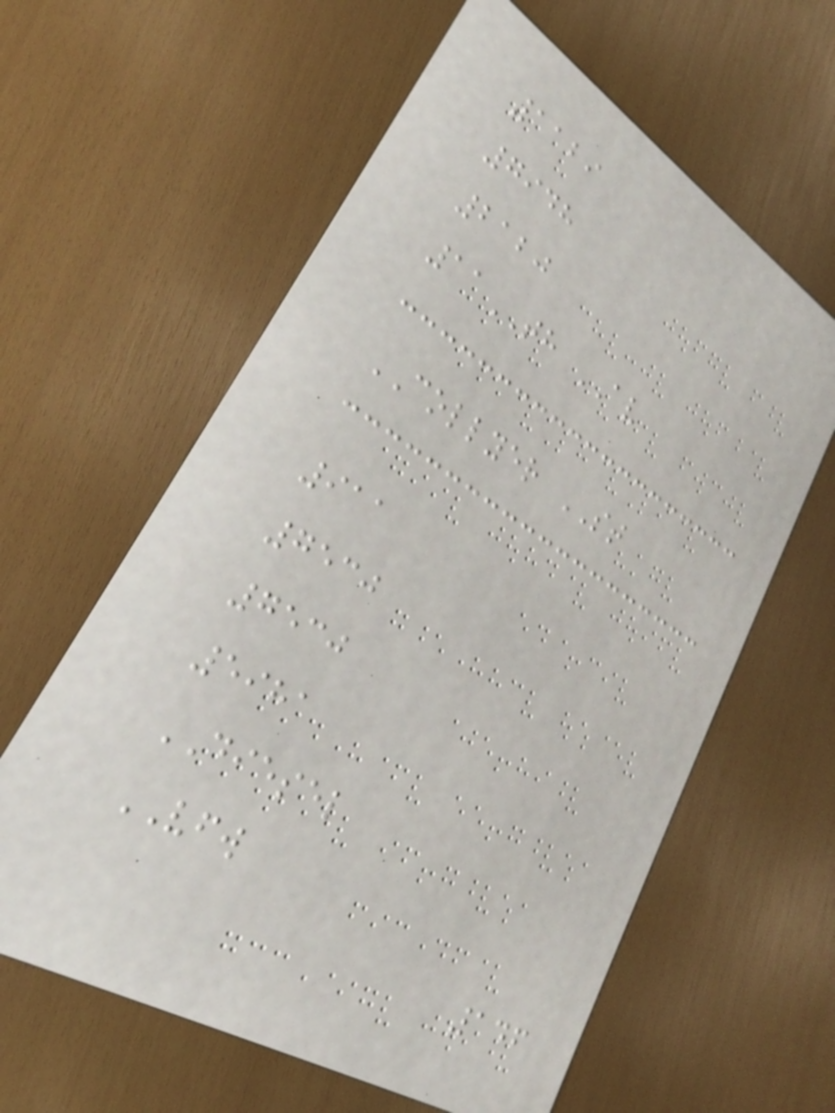1129
7948
2120
11TH AV
COLLYER ST
911
7530
7530
5981
DIESEL
VFW
146
